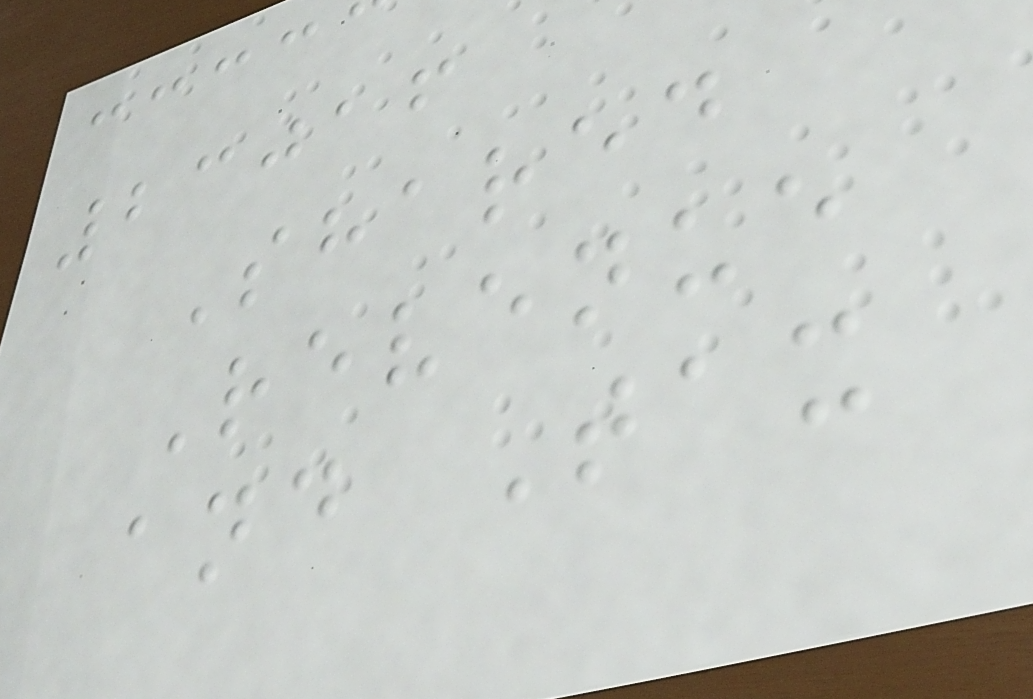23016
Shared
Revenue
and Tax
